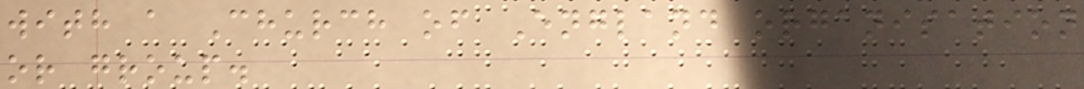with a Church of England organisation
or group.
